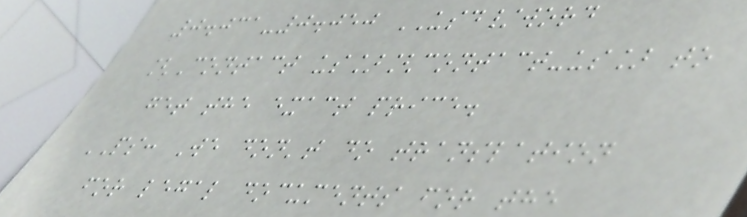0.031-0.050 USD/word
[Contact us][contact-us] to
get the exact price.
PS: We don't do translation
for legal documents for the
